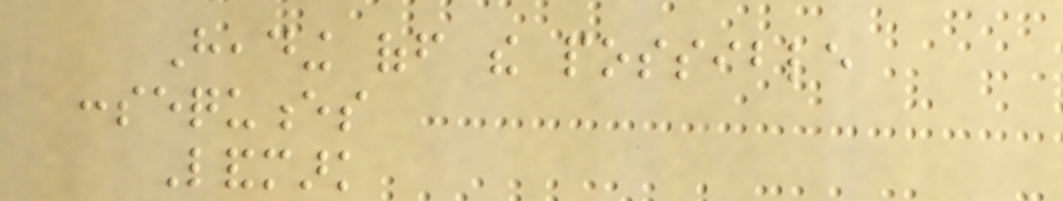Heading off the possible
consequences
Landmark
